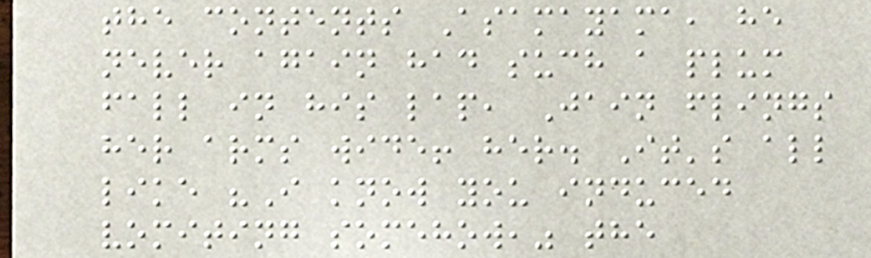the contents Asamayama, he
never again had such a plum
fall in his lap, Jain flings
her arms wide! her. It's all
like "I know you induced
vomiting somehow," the
